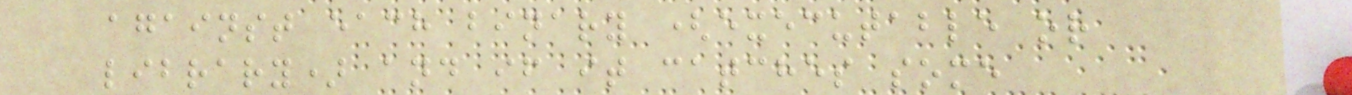against each binary (executable or
library) and if it catches some
